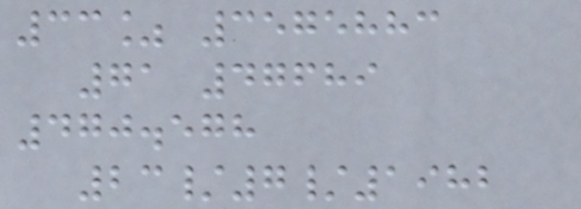33% 3575883
71 47689
470.578
23/7/1982
